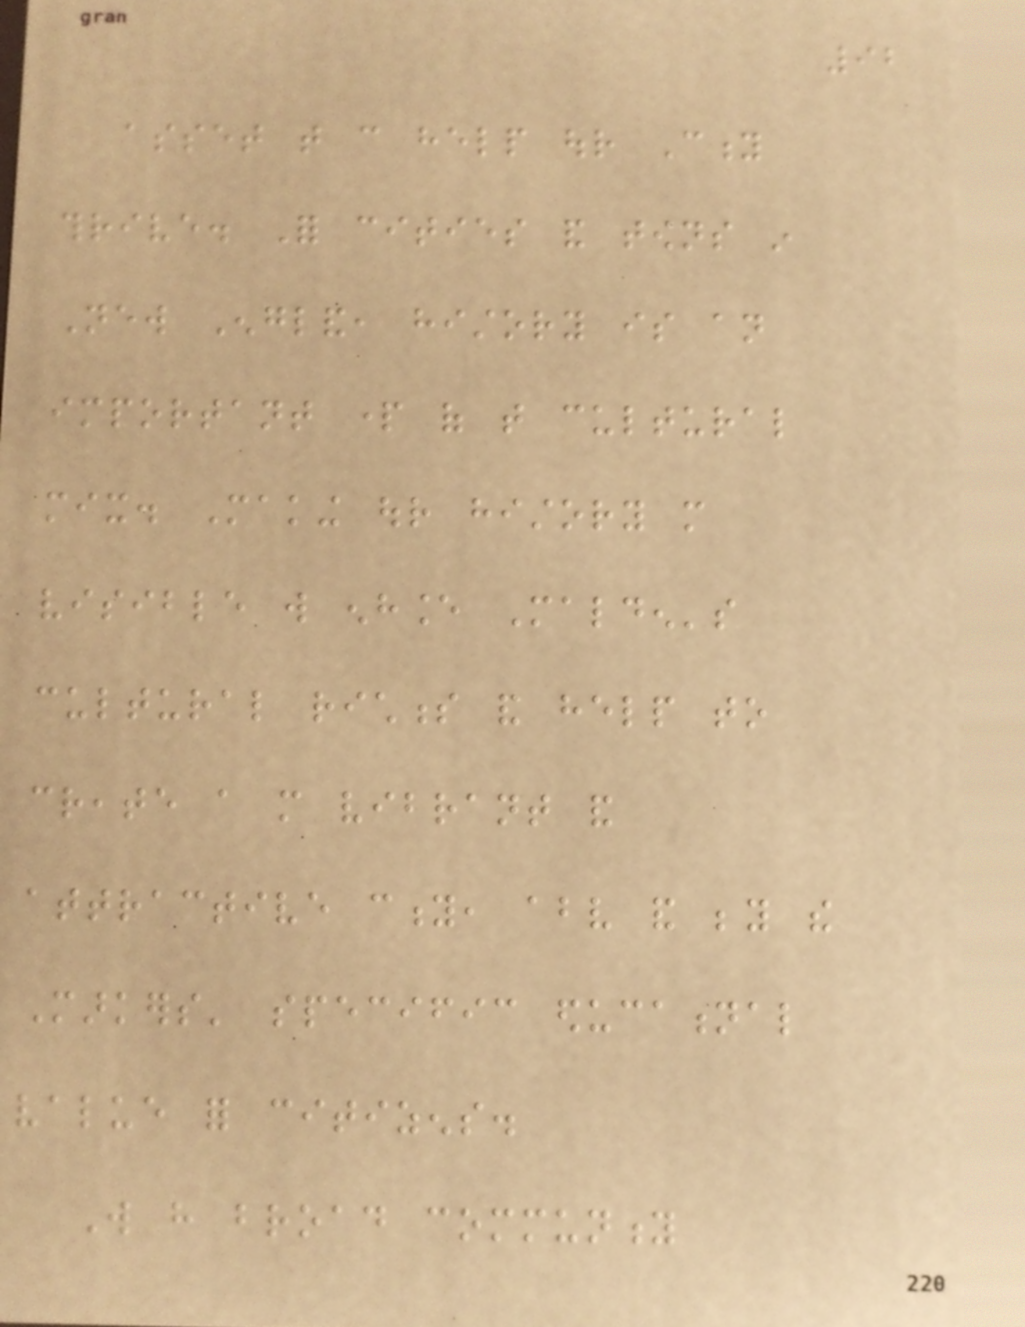92
asset that can help our City
thrive. For cities and towns in
New England, history is an
important part of that cultural
mix. Making our history more
visible will enhance Malden's
cultural richness and help to
create a more vibrant and
attractive city, above and beyond the
Markers' specific educational
value for citizens.
Will have broad community
